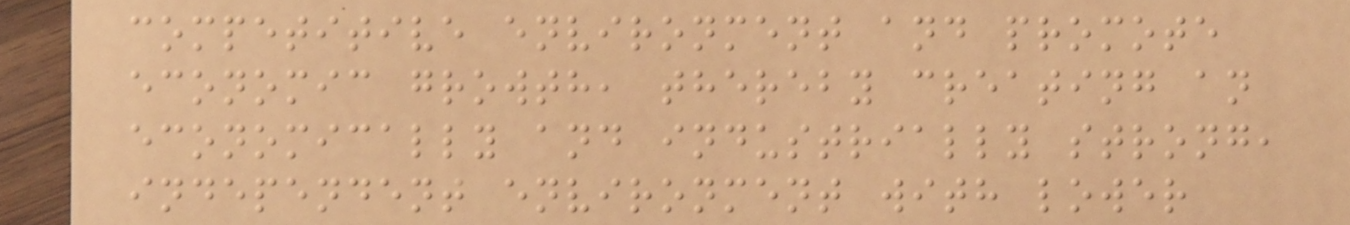competitive environment and promote
economic growth, thereby creating an
economically and industrially strong,
independent environment with lower
